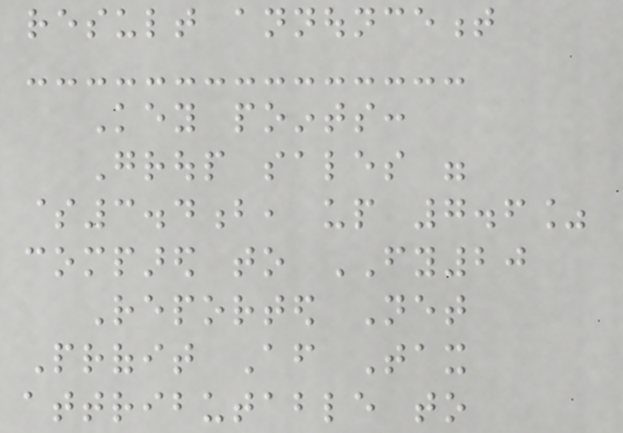result announcement
Key points:
Group sales were
$3.4b, up 7.6%
compared to FY20
Reported Net
Profit After Tax
attributable to
